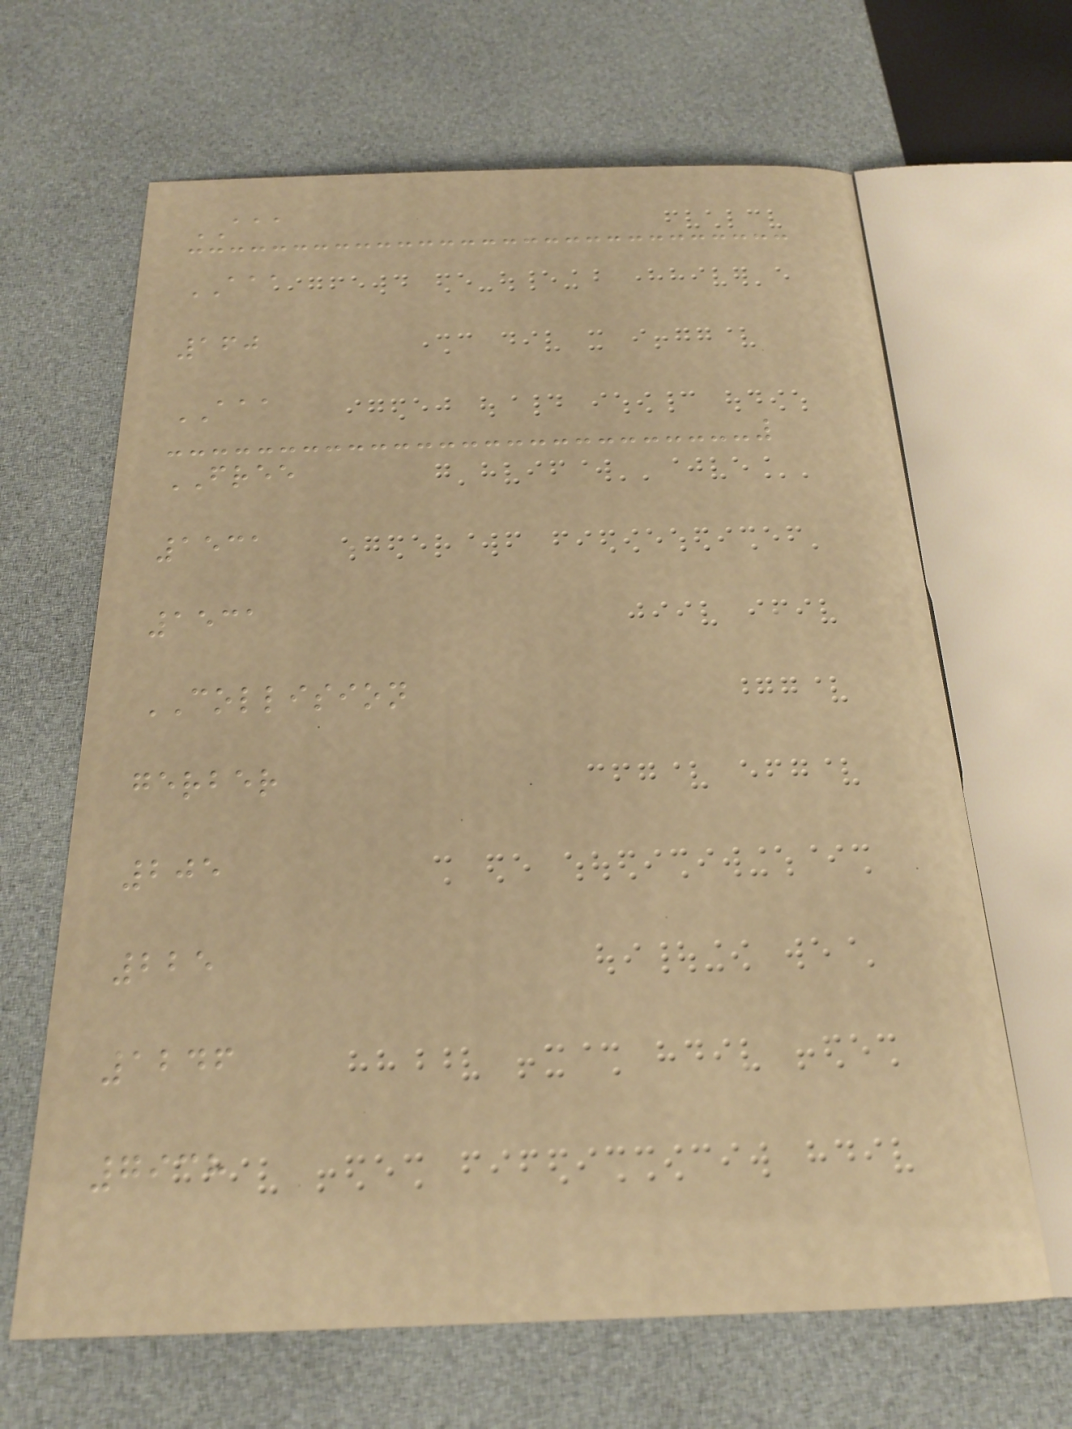AAA
AAA
160
AAA
FREE
1531
1531
COLLISION
gerber
205
225
1246
7938
